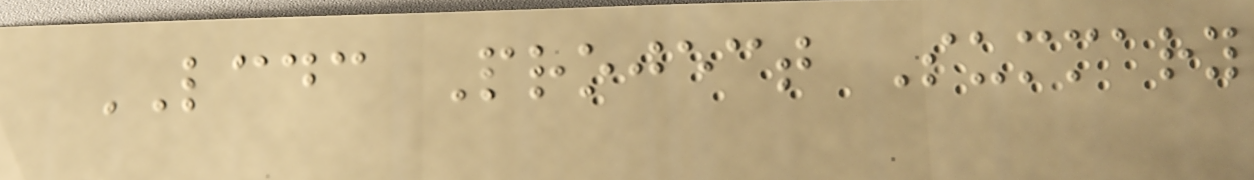LCDC Project Summary
